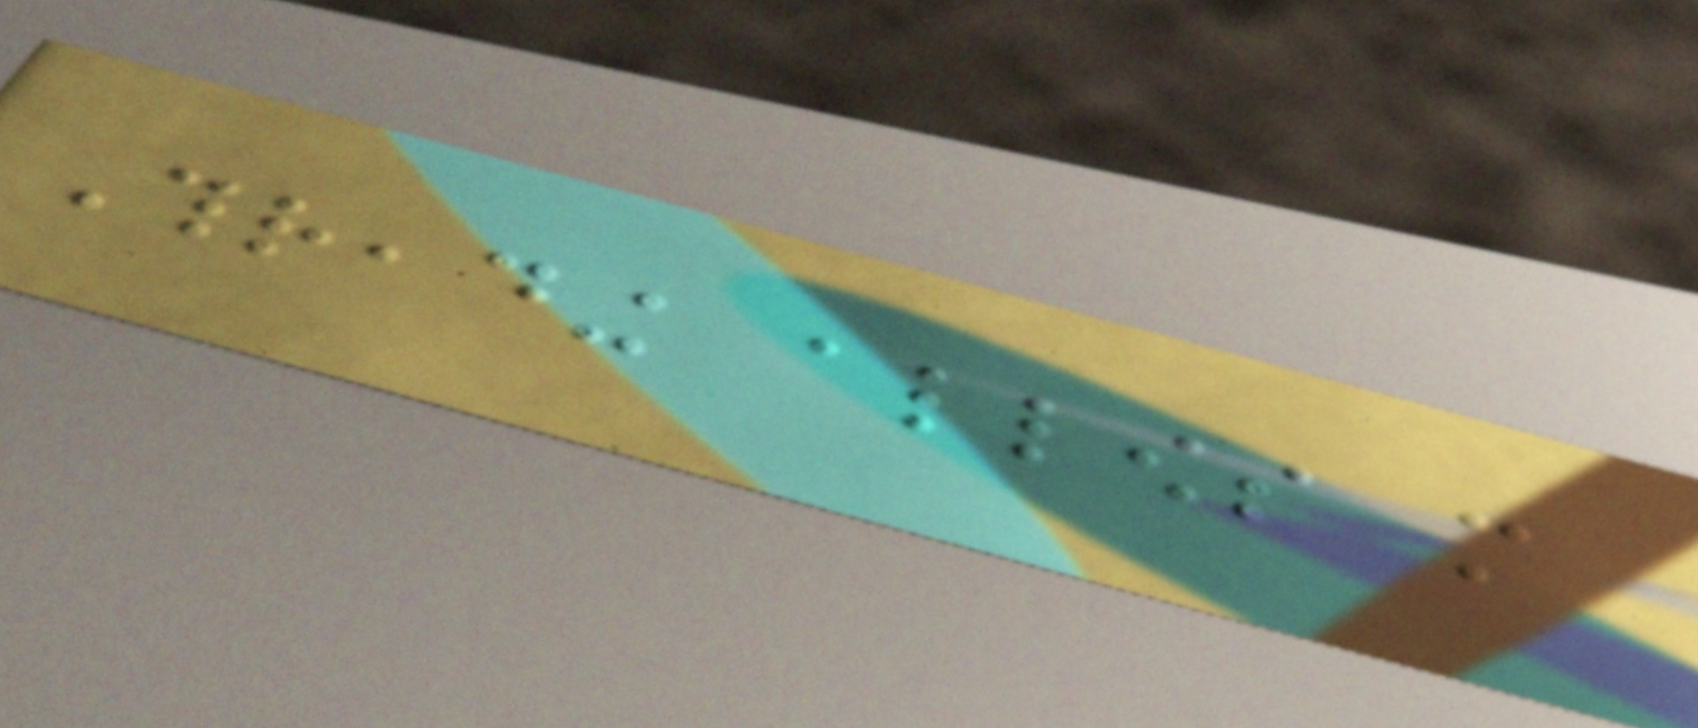Threading allows more
